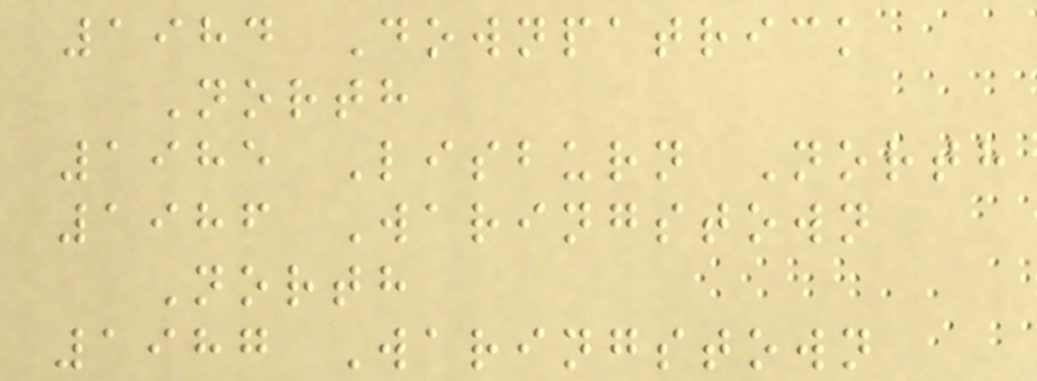1984 Downpatrick
North
1985 Lisburn North
1986 Waringstown
North
1987 Waringstown
